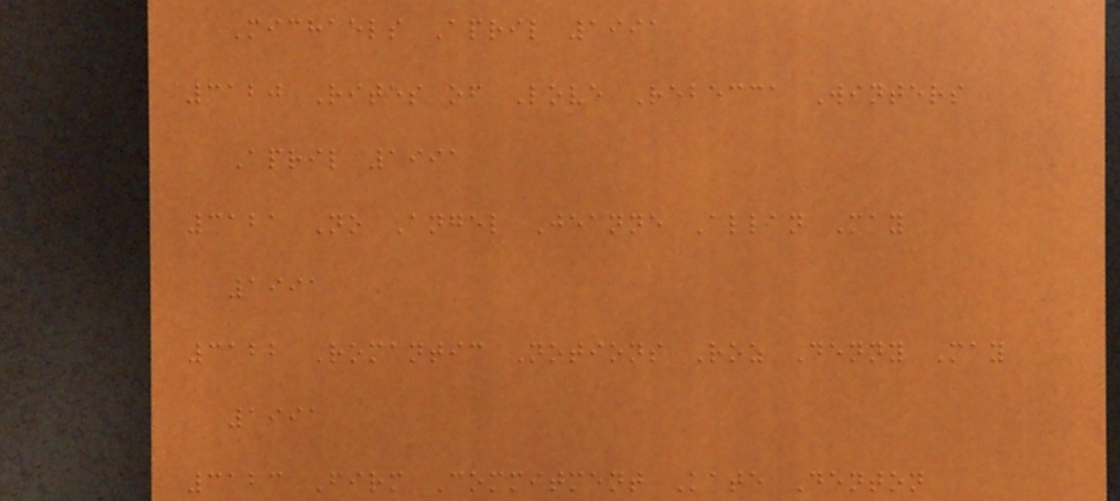Michaels April 1991
3120 Rites of Love Rebecca Winters
April 1991
3121 No Angel Jeanne Allan May
1991
3122 Romantic Notions Roz Denny May
1991
3123 Firm Commitment Kate Denton
